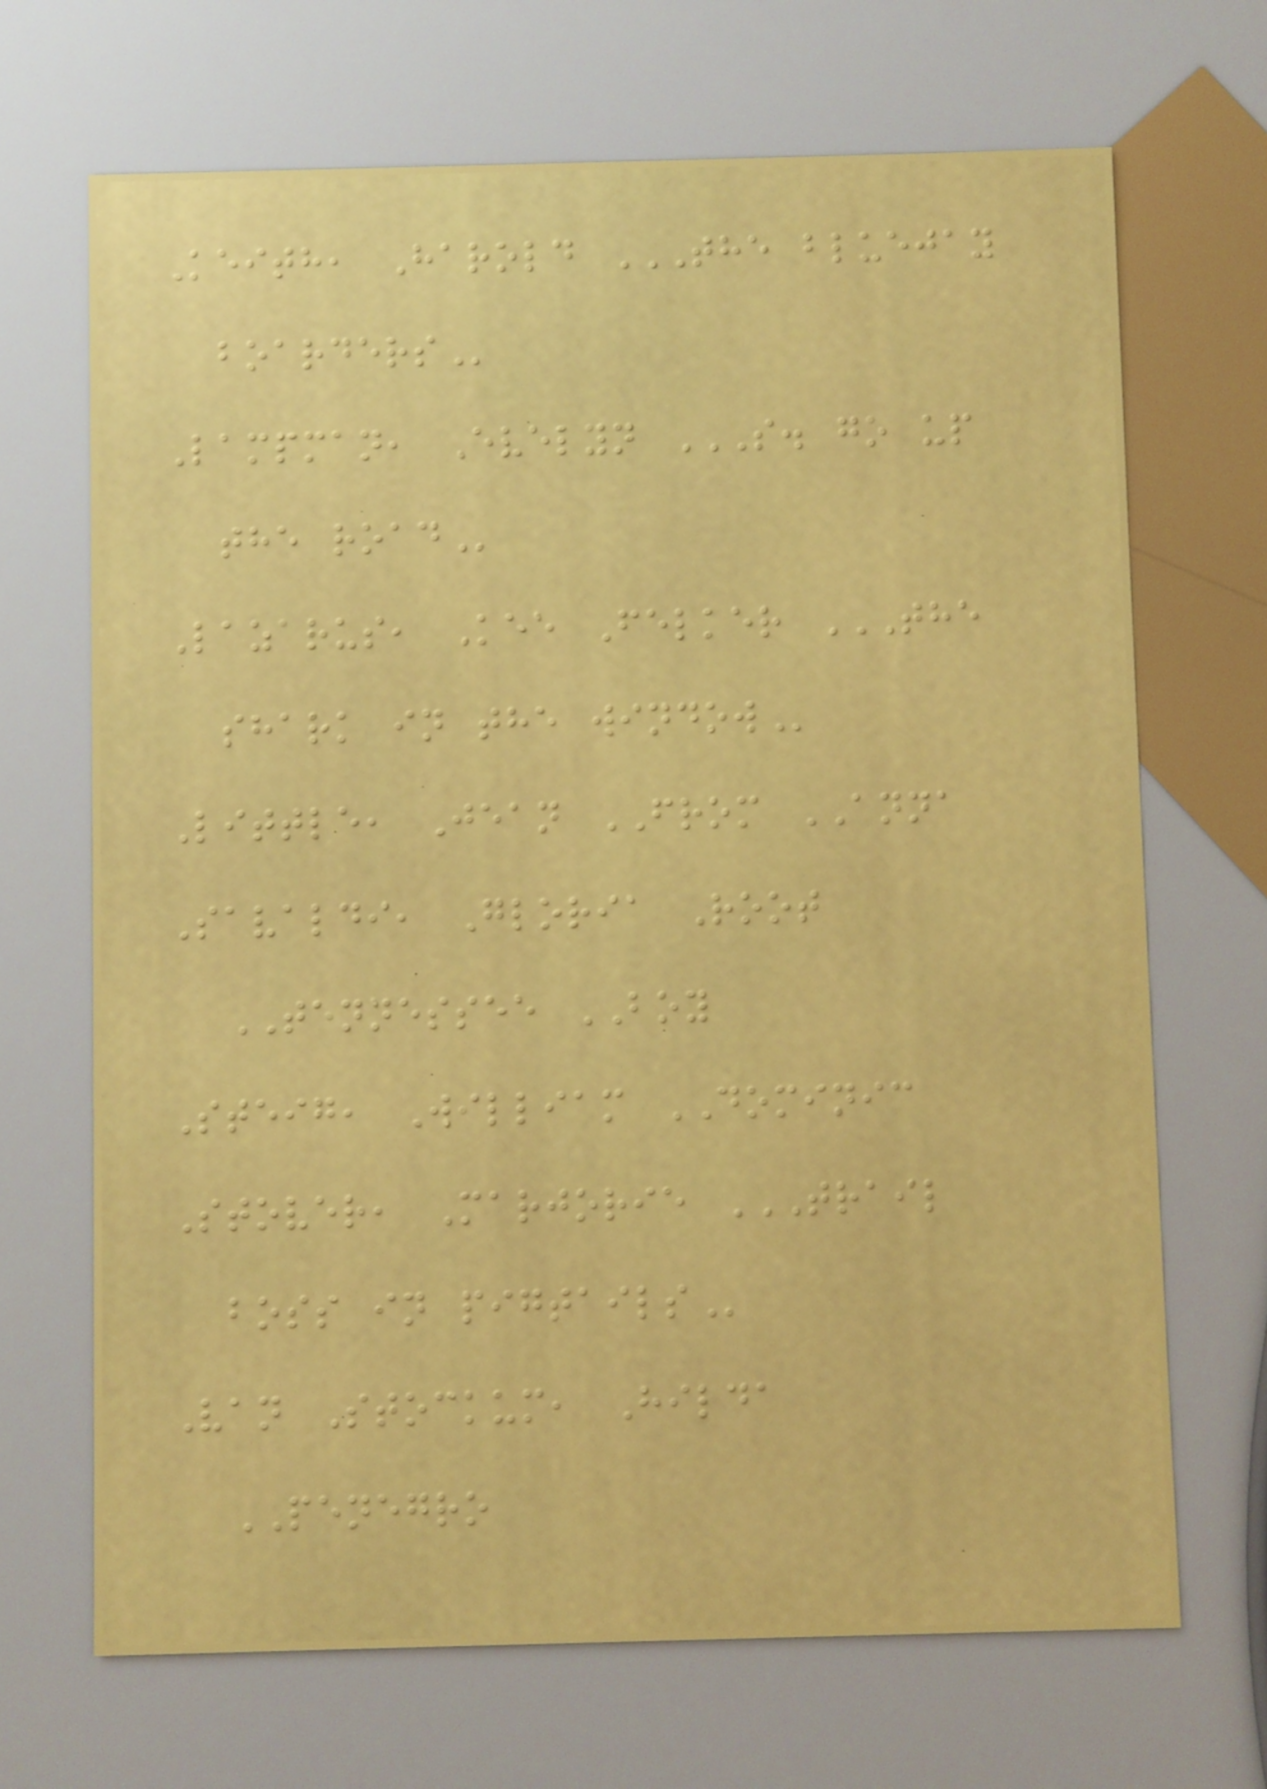Keith, Harold THE BLUEJAY
BOARDERS
Lampman, Evelyn S. GO UP
THE ROAD
Lazarus, Kee Felker THE
SHARK IN THE WINDOW
Little, Jean FROM ANNA
Savaldi, Gloria Root
TENNESSEE BOY
Steig, William DOMINIC
Stover, Marjorie TRAIL
BOSS IN PIGTAILS
Van Stockum, Hilda
PENEGRO
